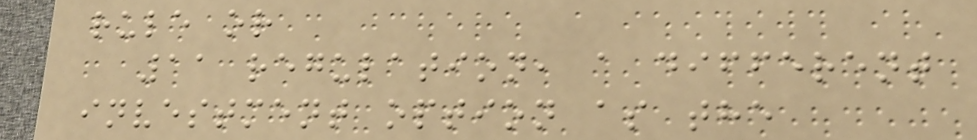rule or
11 regulation, a different
investment option as the
